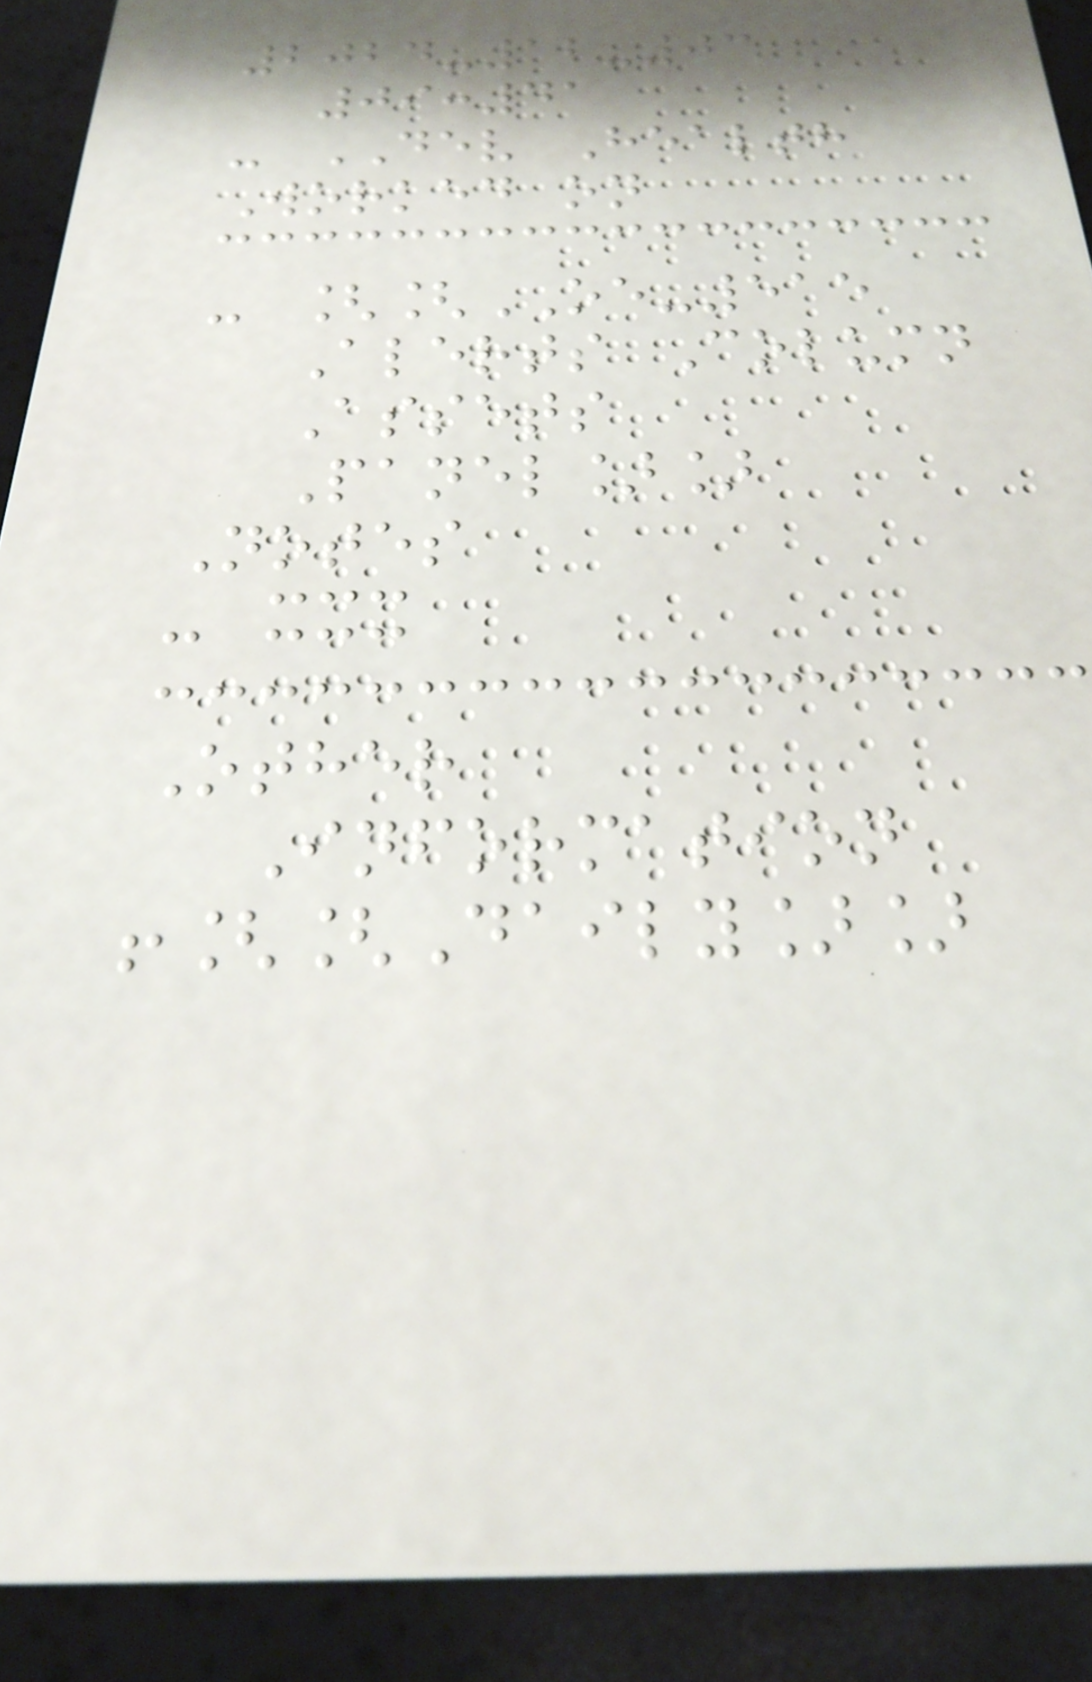2024-12-03
09:41
- DEV Health
Worked on
- [[OE-515
Alerts Column
Assets
Panel]]
Notes
- xxx
Other
Information
![[Daily]]
